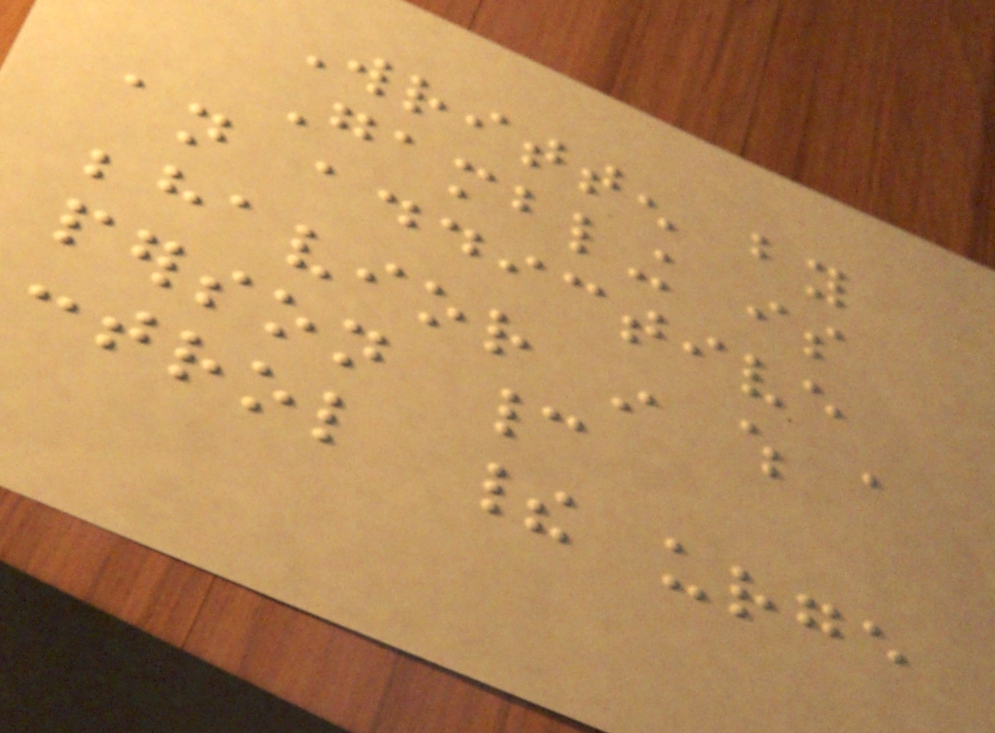Written by
Gambling is
an addictive
behavior in which a
person cannot
control their urge
